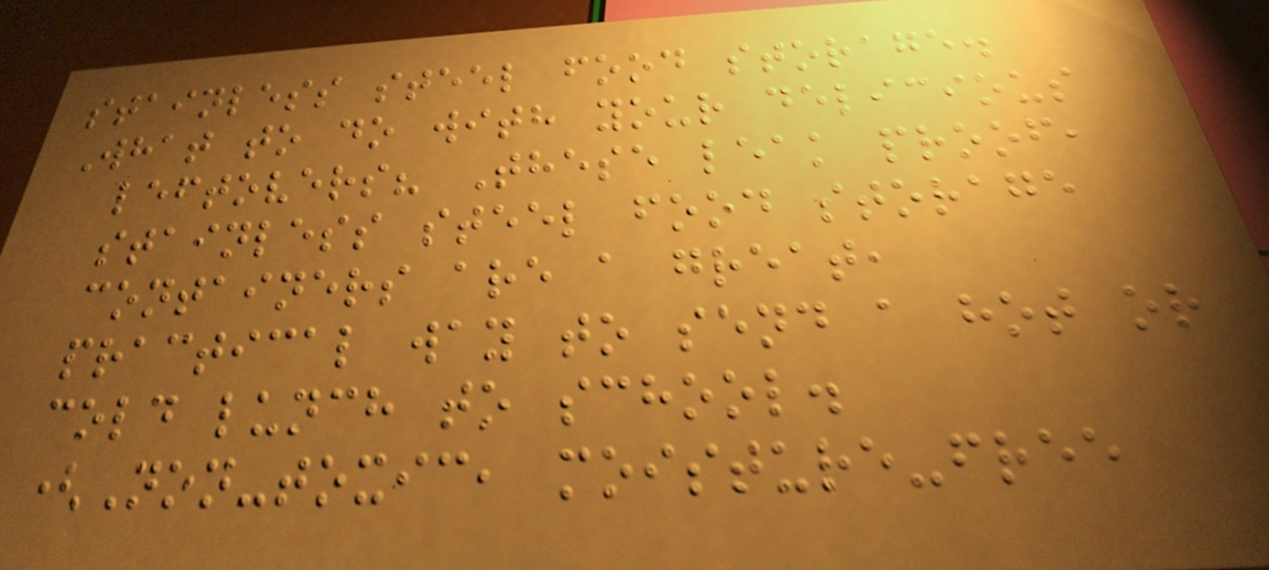stainless steel food storage.
What to do with your delicious
leftovers? These leak proof,
stainless steel food storage
containers are a great,
practical way to send a hot or
cold lunch to school.
(Non-toxic, moisture-free
